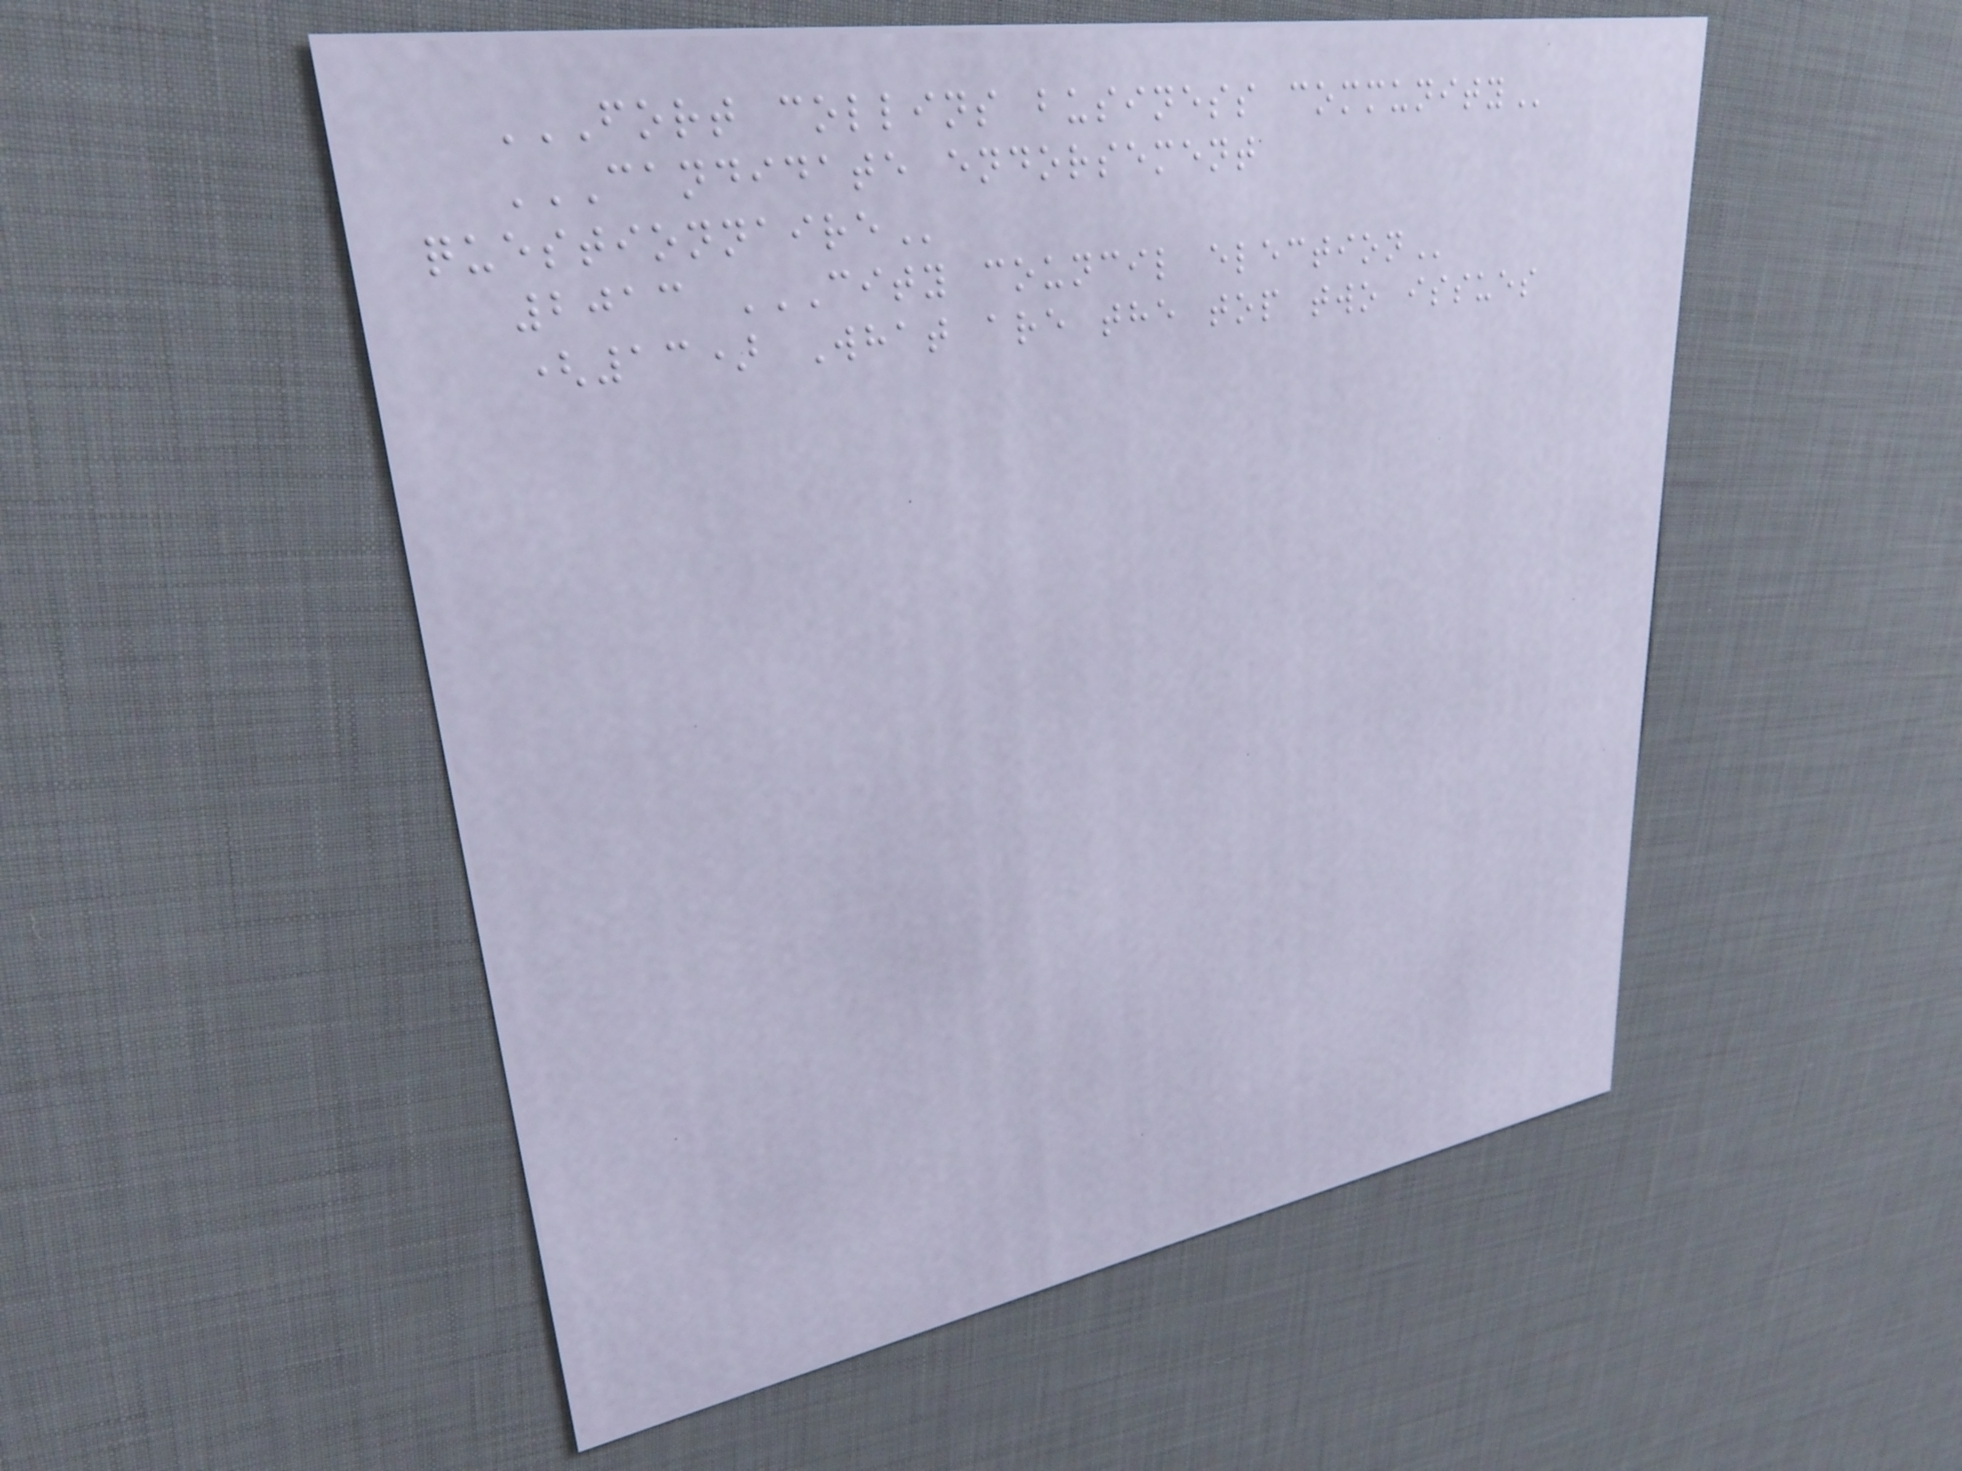FORT COLLINS BUSINESS COMMUNITY
CANDIDATE ENDORSEMENT
QUESTIONNAIRE
2013 CITY COUNCIL ELECTION
(13) What are the top two issues
